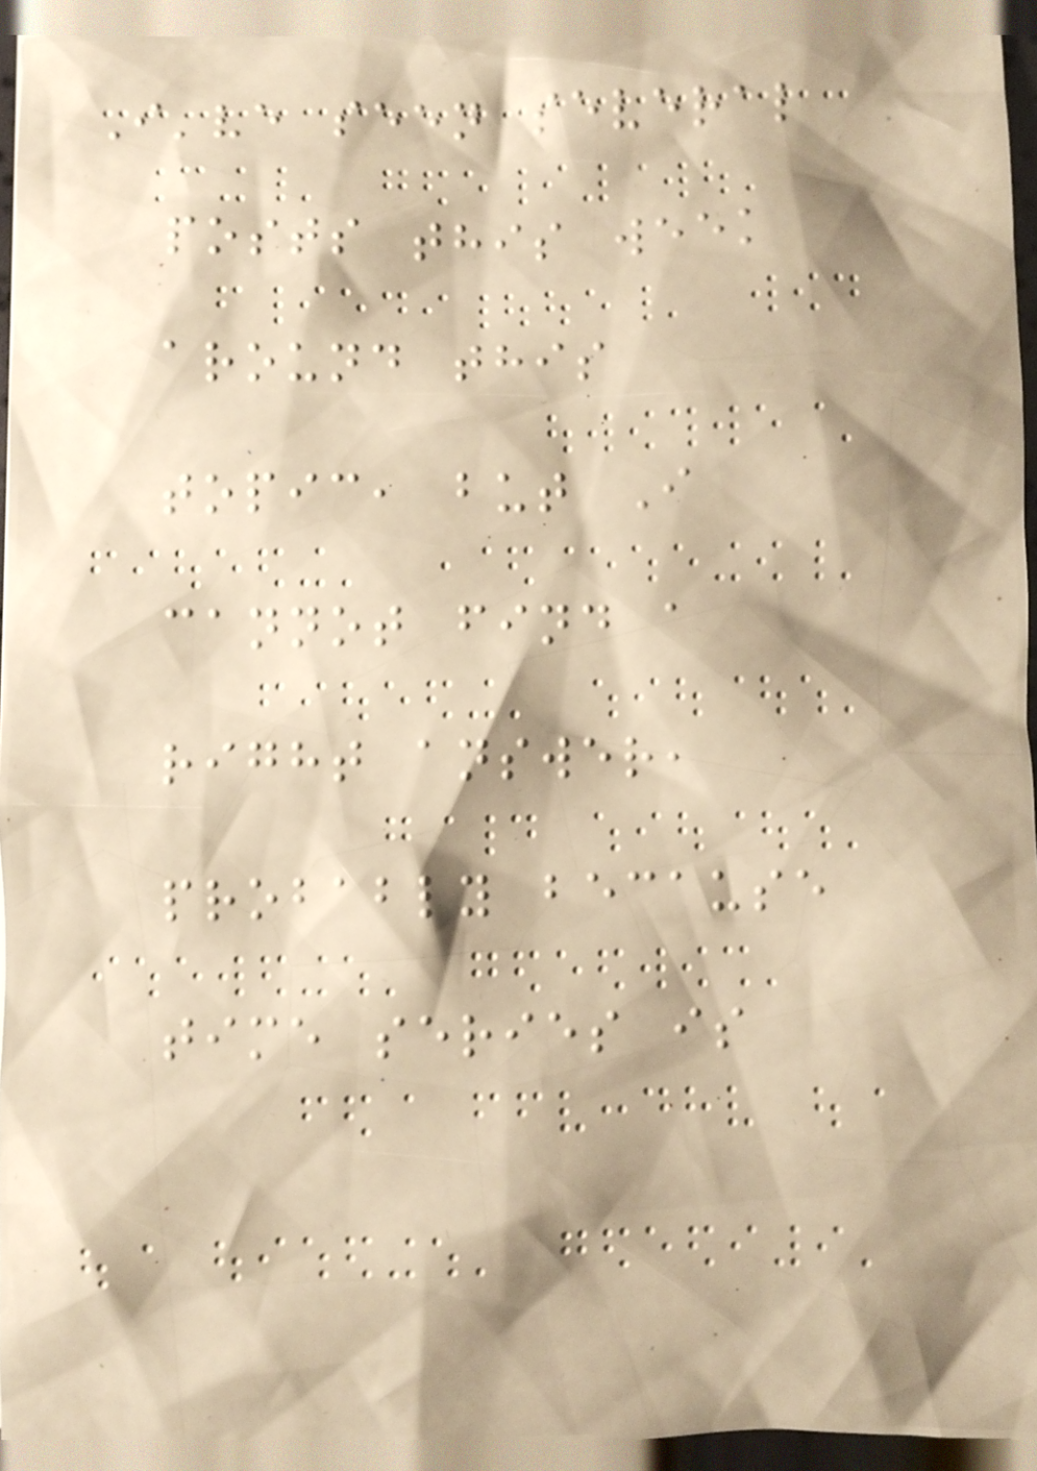I've seen several
posts this week
around this
topic, but I
cannot find a
right answer,
probably because
time series is
